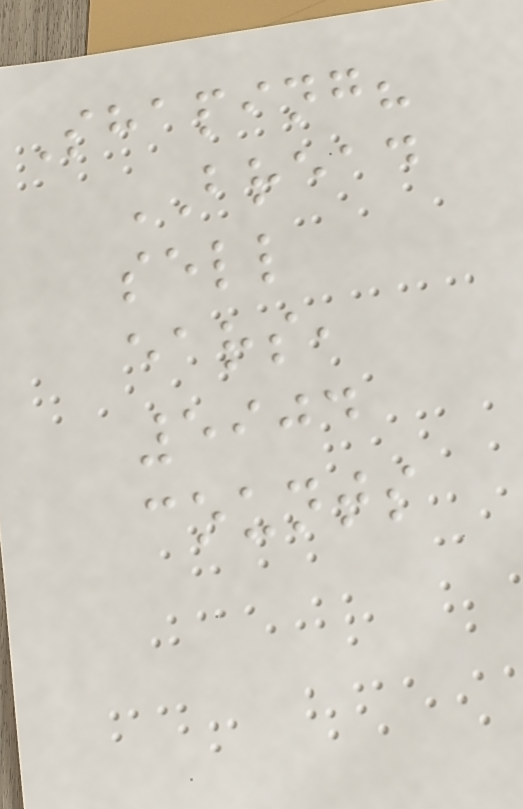Shaping?
BREAD
sell
ears,
5904
counts
